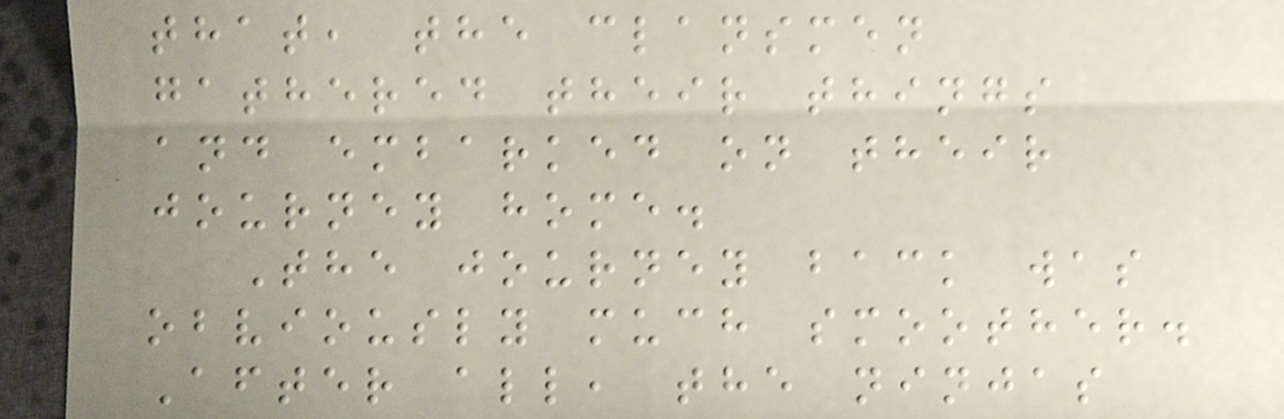that, the clansmen
gathered their things
and embarked on their
journey home.
The journey back was
obviously much smoother.
After all, the ninjas
